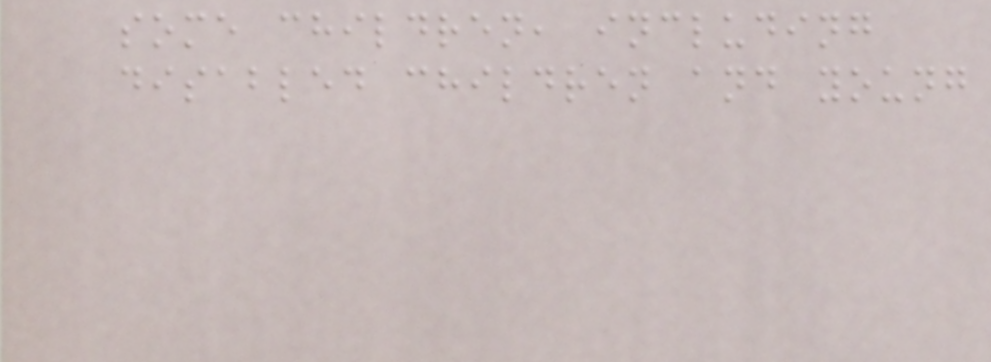some children, including
disabled children and young
